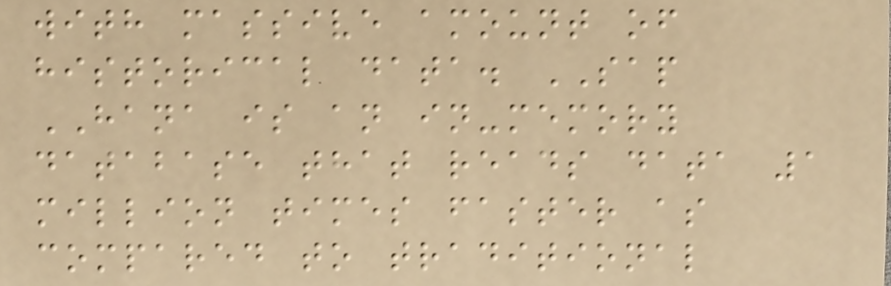with massive amount of
historical data. SAP
HANA is an in-memory
database that reads data 1
million times faster as
compared to traditional
